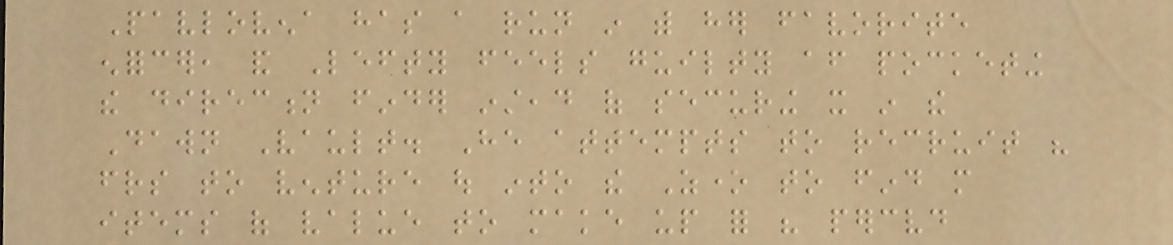Pavlovena has a run in with her favorite
enforcer, and Lefty feels guilty after pocketing
the direction finder instead of securing it in the
Dawn Vault. He attempts to recruit his
friends to venture out into the Zone to find more
items of value to make up for his perceived
